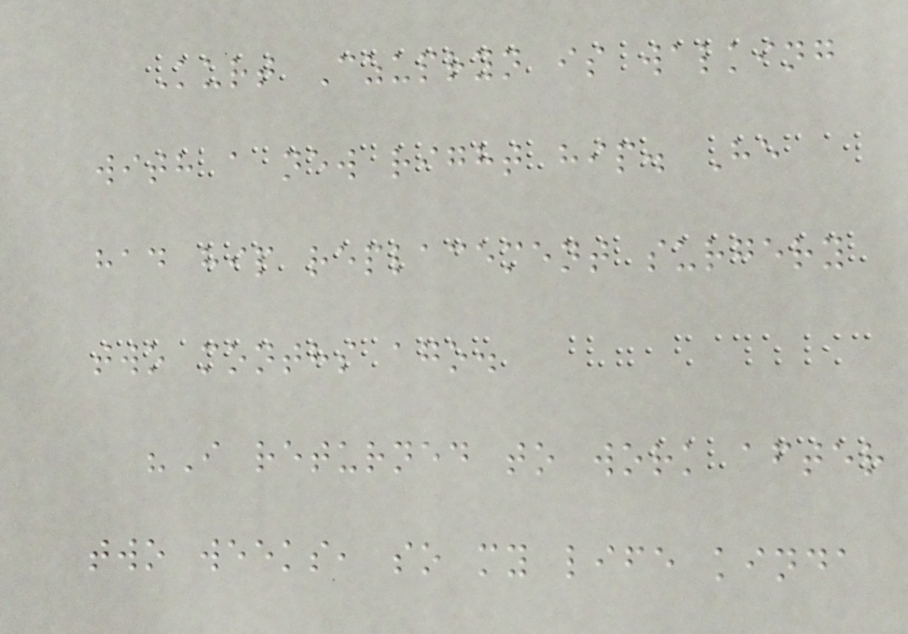Kurt Czupryn is walking
with a new right hip. He
had hip replacement surgery
two months ago.
"I returned to work after
two weeks, so my life kinda
